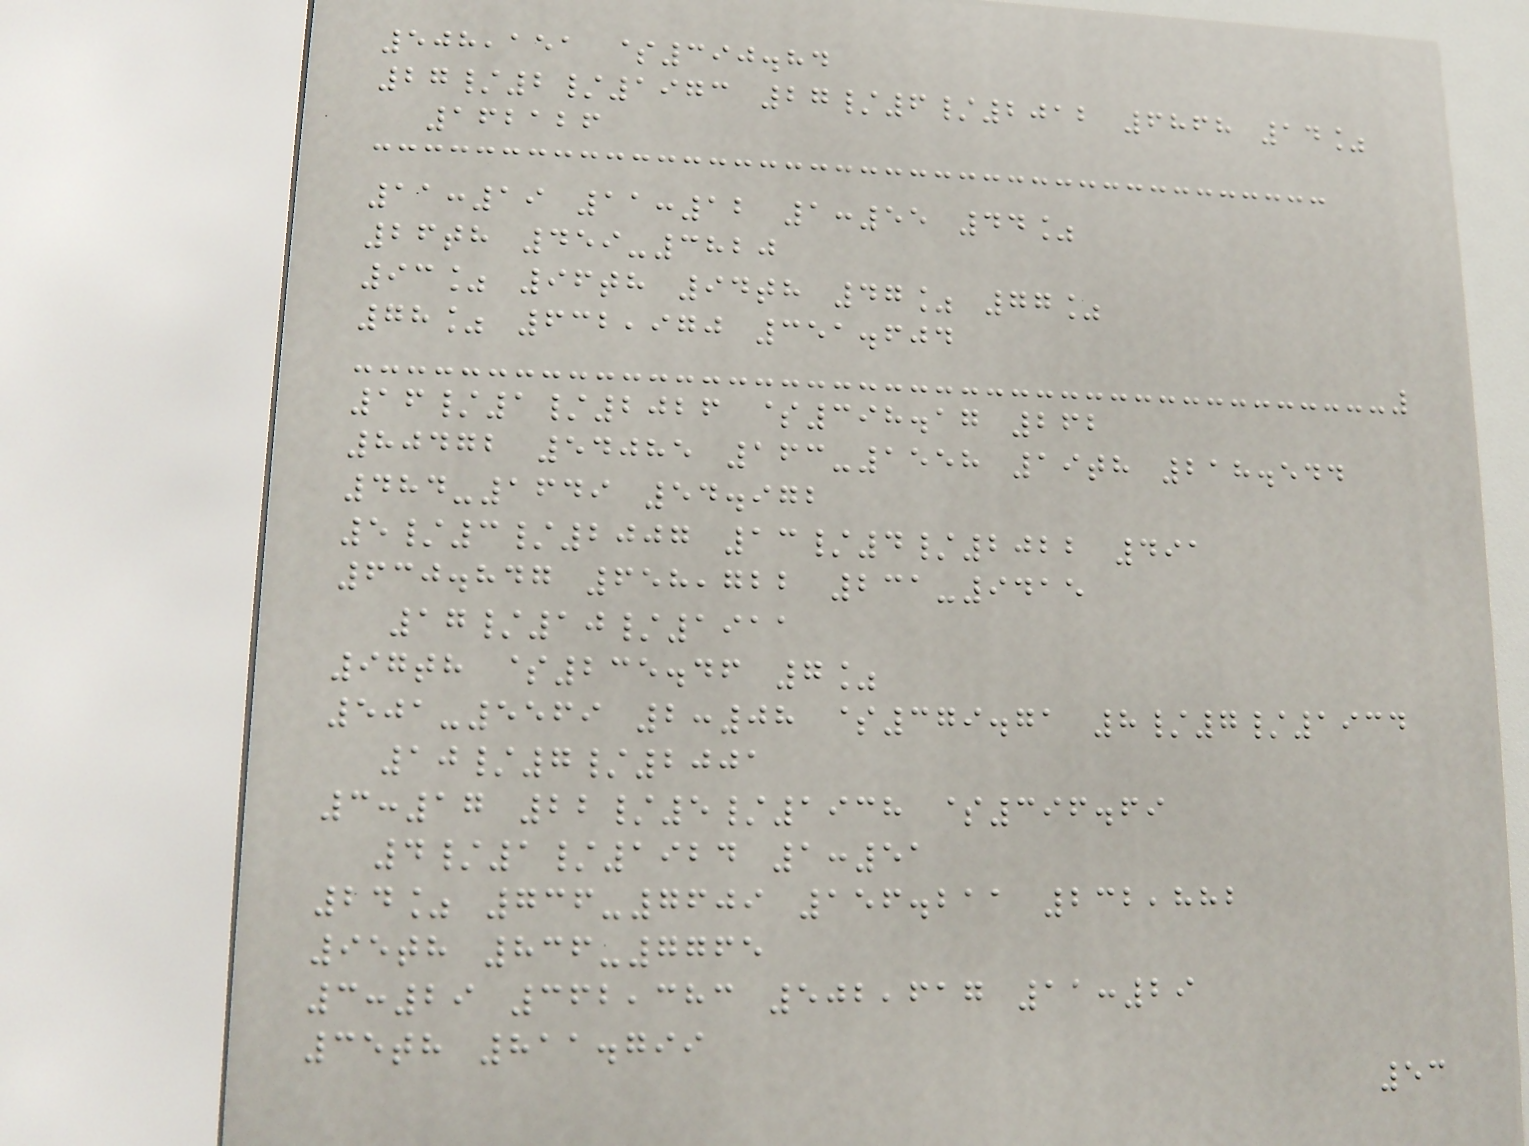508,151 $390.84
27/2/1973 27/6/2012 6868 14%
162126
11:19 11:12 1:55 44%
26th 459-3820
93% 96th 94th 47% 77%
78% 632,970 351.604
16/1/2026 $398.17 262
80472 54085 163-1558 19th 218.544
484-1649 54.972
5/3/2007 13/4/2022 491
630.847 658,722 231-9415
17/10/1911
97th $235.46 7%
501-5569 2:08 $379.71 8/7/1934
10/7/2001
3:17 22/5/1938 $396.69
4/1/1924 1:51
24% 736-7609 156.211 232,882
95th 836-7765
3:29 362,383 502,617 11:29
35th 811.799
53
